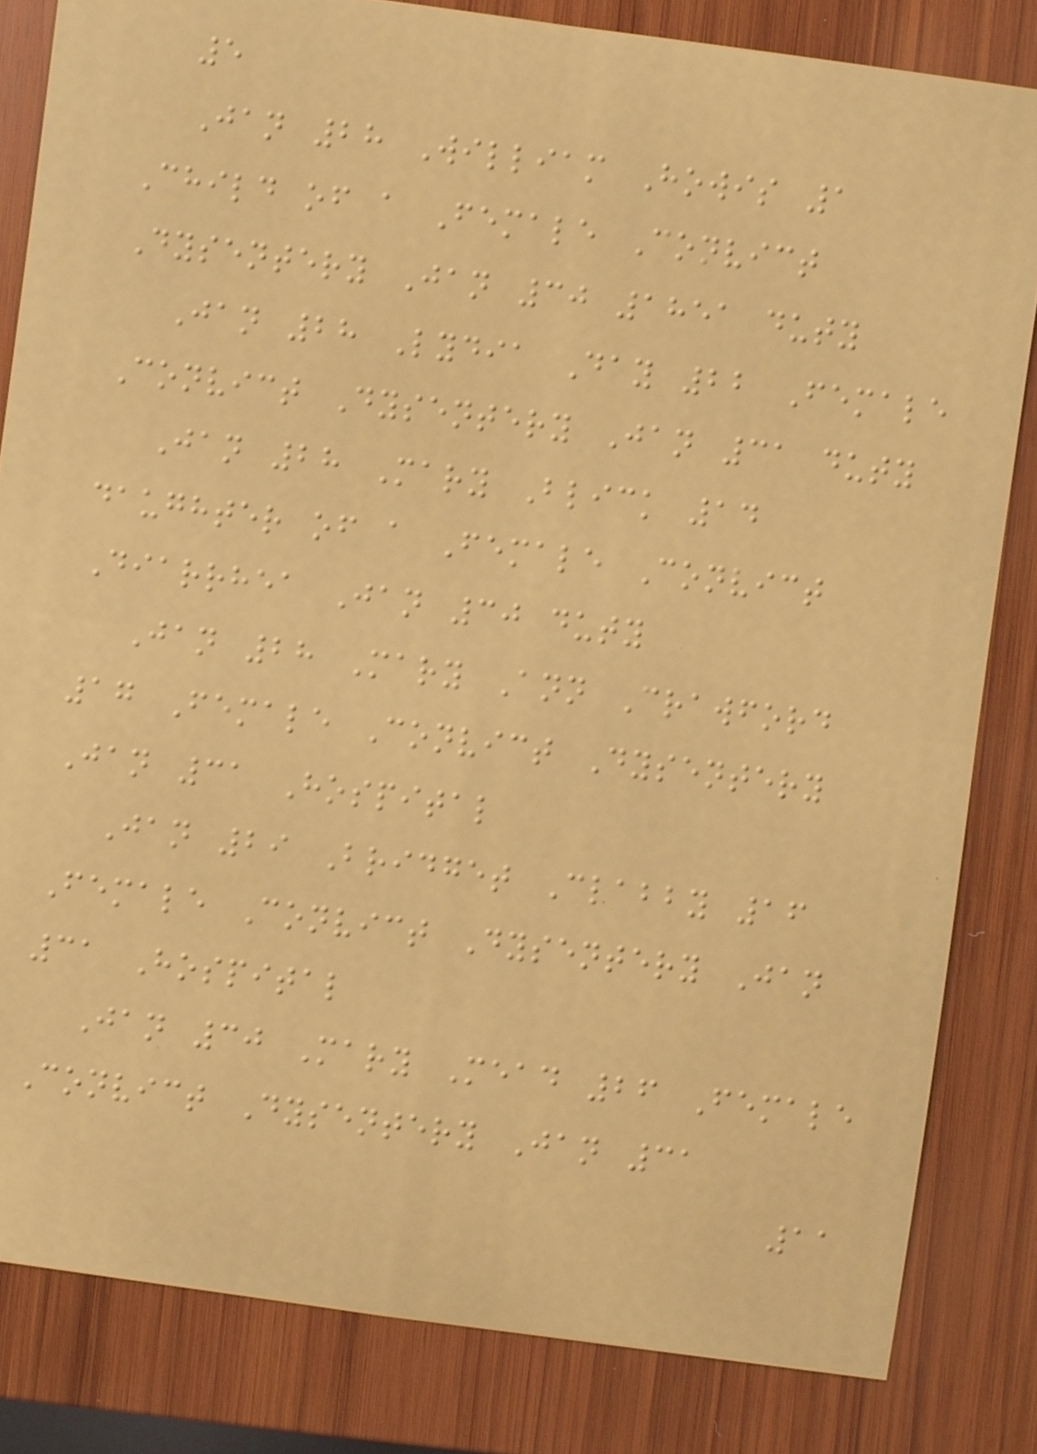5
Jan 28 William Howis 1
Child of a Female Convict
Dysentery Jan 30 1851 duty
Jan 28 Lydia Day 22 Female
Convict Dysentery Jan 31 duty
Jan 28 Mary Blick 14
daughter of a Female Convict
Diarrhea Jan 30 duty
Jan 28 Mary Ann Crawford
17 Female Convict Dysentery
Jan 31 Hospital
Jan 29 Bridget Clabby 16
Female Convict Dysentery Jan
31 Hospital
Jan 30 Mary Mead 26 Female
Convict Dysentery Jan 31
11
